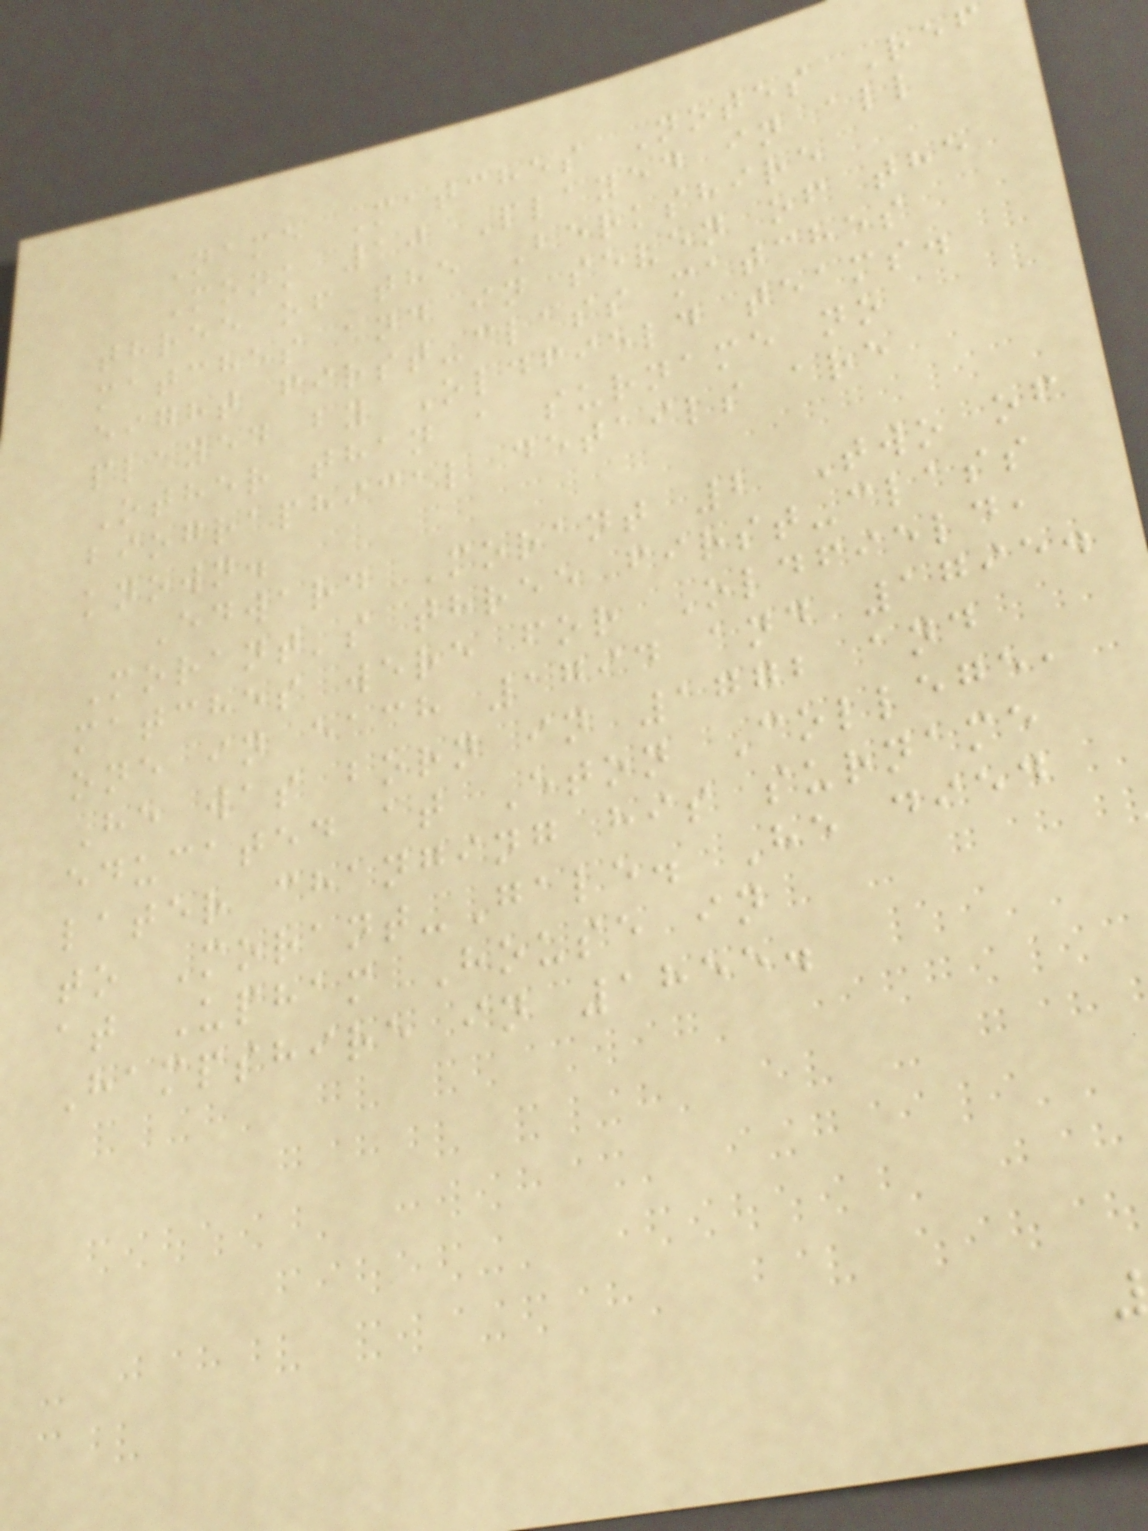Name Matches Notes Ref
Monk 10 Played in all
three of the Berkshire
matches and in seven of the
eight first-class matches
played by Oldfield teams.
Other than a surname no
biographical details are
known.
Edward Morant 2 Two of
Morant's three first-class
matches were for Oldfield,
one in each 1794 and 1795.
He was born in 1772 and
educated at Eton College,
later changing his surname
to Morant-Gale. He died
at Upham House in
Hampshire in 1855.
